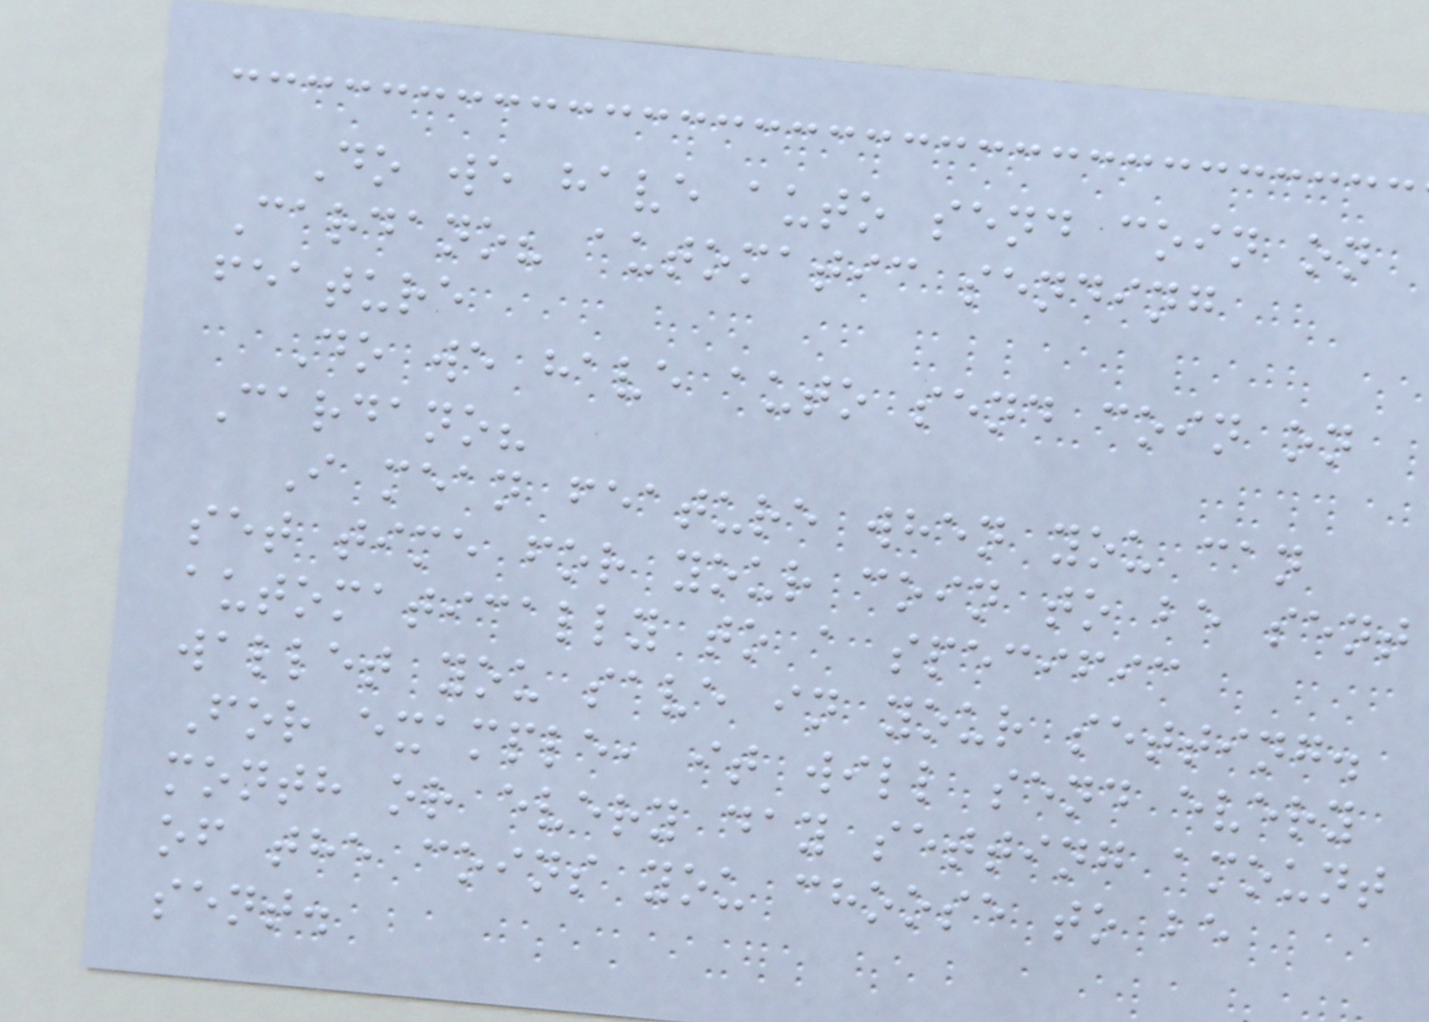Do we have auto send coin on
Cardano? automatic sending
feature
Do we have auto send coin on
Cardano?
I mean feature when you can
set time for your coin to be sent
automatically to a specific
wallet you save in your setting.
For example, it will send every
month or every day setting amount
of the coins you choose to be
sent.
